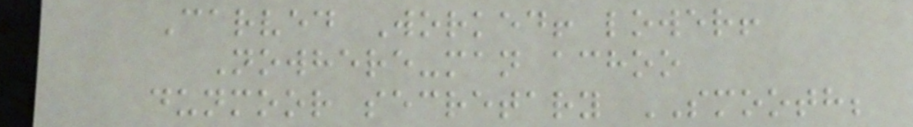Carved Worked! lower!
Nowhere-man achoo
dunmoor secretary SMOOTH;
